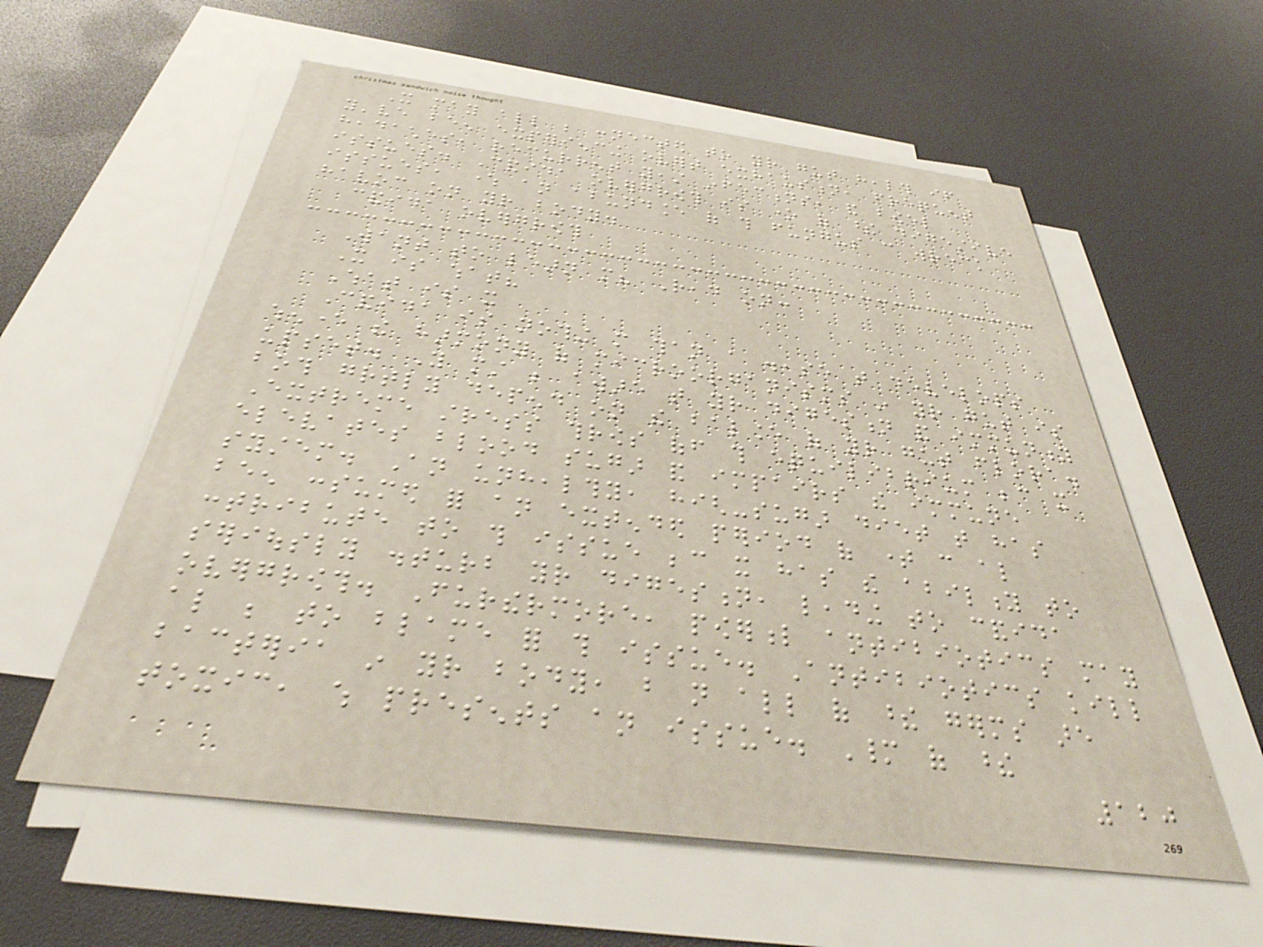It may all be connected to your gut health if
you've been experiencing overt exhaustion, frequent
headaches, recurrent yeast infections, and bowel
issues. Candida overgrowth is one of these digestive
issues, where an abundance of this fungus can wreck
havoc on your body.
candida overgrowth
Want to learn more? Read on:
It is what?
What is it
Candida is nothing more than a disease that develops
whenever the harmony of microorganisms in your gut is
upset. You must be aware that your digestion and immunity
both greatly depend on the balance of your gut flora.
Extreme stress throws off this equilibrium because it
elevates blood sugar and impairs the immune
system. An unhealthy, high-sugar diet that has
been consumed for an extended period of time can also
contribute to this issue because it has the ability to
seriously disturb your digestion, leading to candida
overgrowth. Furthermore, powerful antibiotics may
also be to blame for this issue. Antibiotics kill
bacteria in your body, but not all of these germs are
toxic, which presents an issue. Many of these
120
